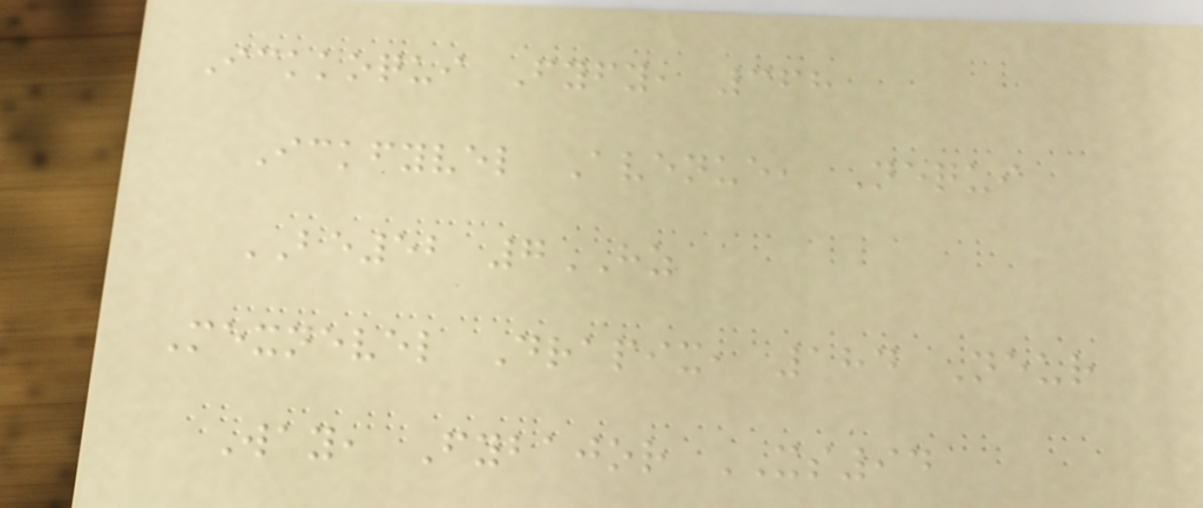Ickkoqui Fyfy, 368
Ickfyvel Avenue, Nequi
BE52 7HZ
Mexnevel Drapix, 184 Neur
Way, Fybajor XS94
